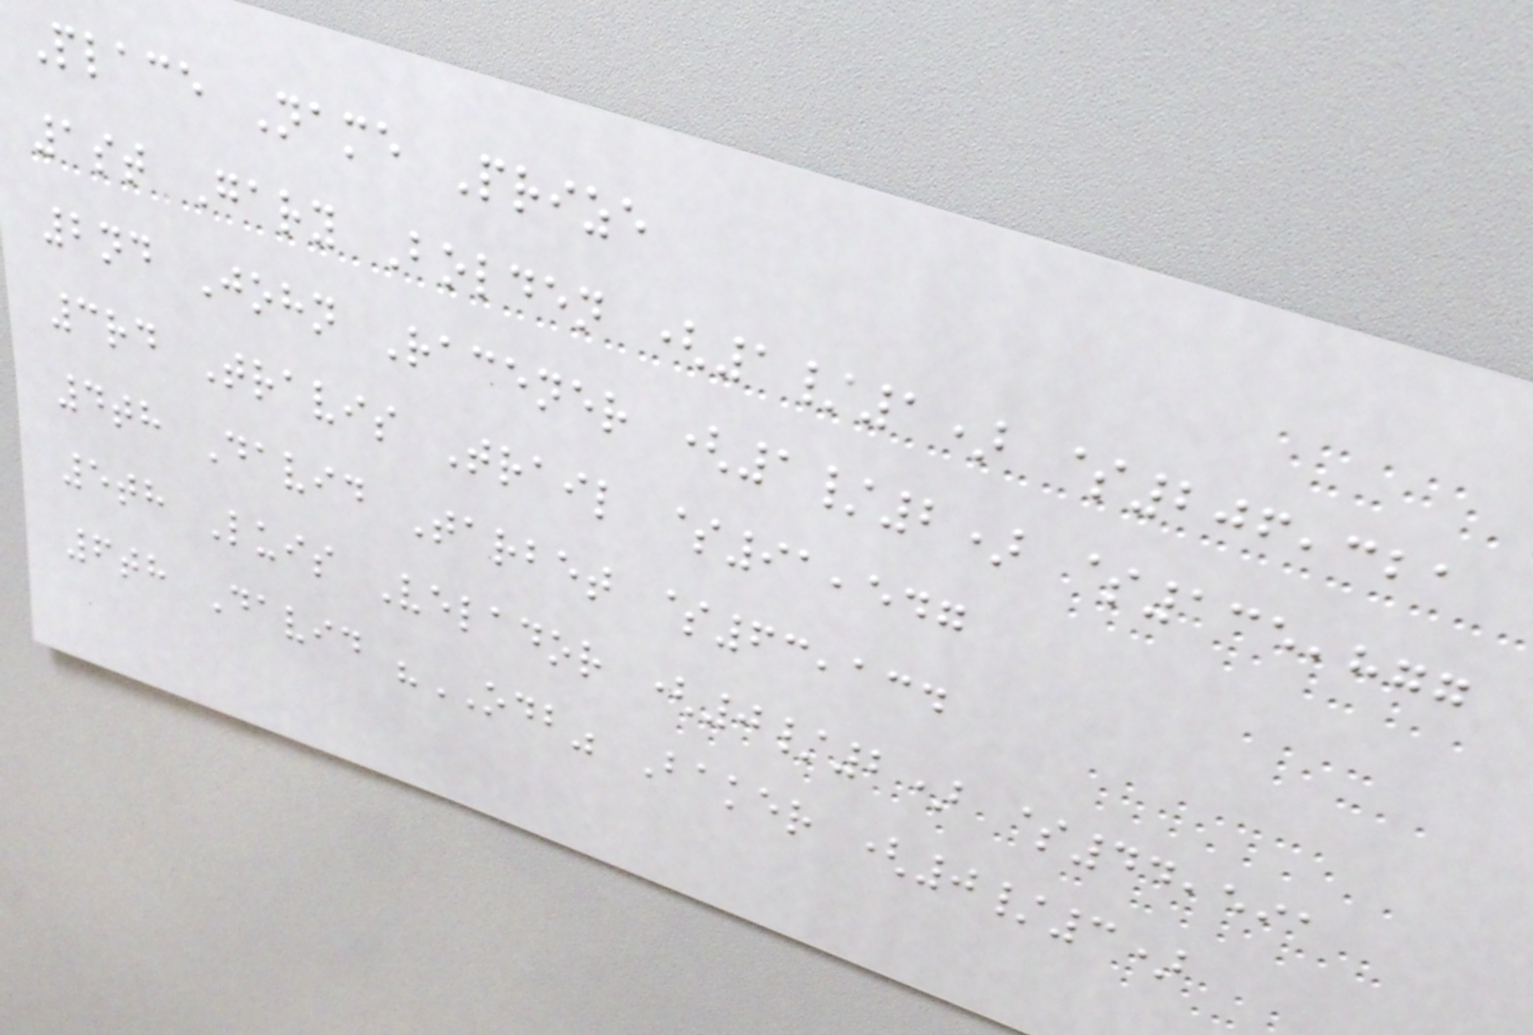Place Name Prize
1st Gary Bolden (1/1) $206,321
2nd John Racener (1/2) $135,877
3rd Travis Trail $91,547
4th David Tarbet $63,134
5th Luis Velador (0/2) $44,591
6th David "ODB" Baker (0/3)
